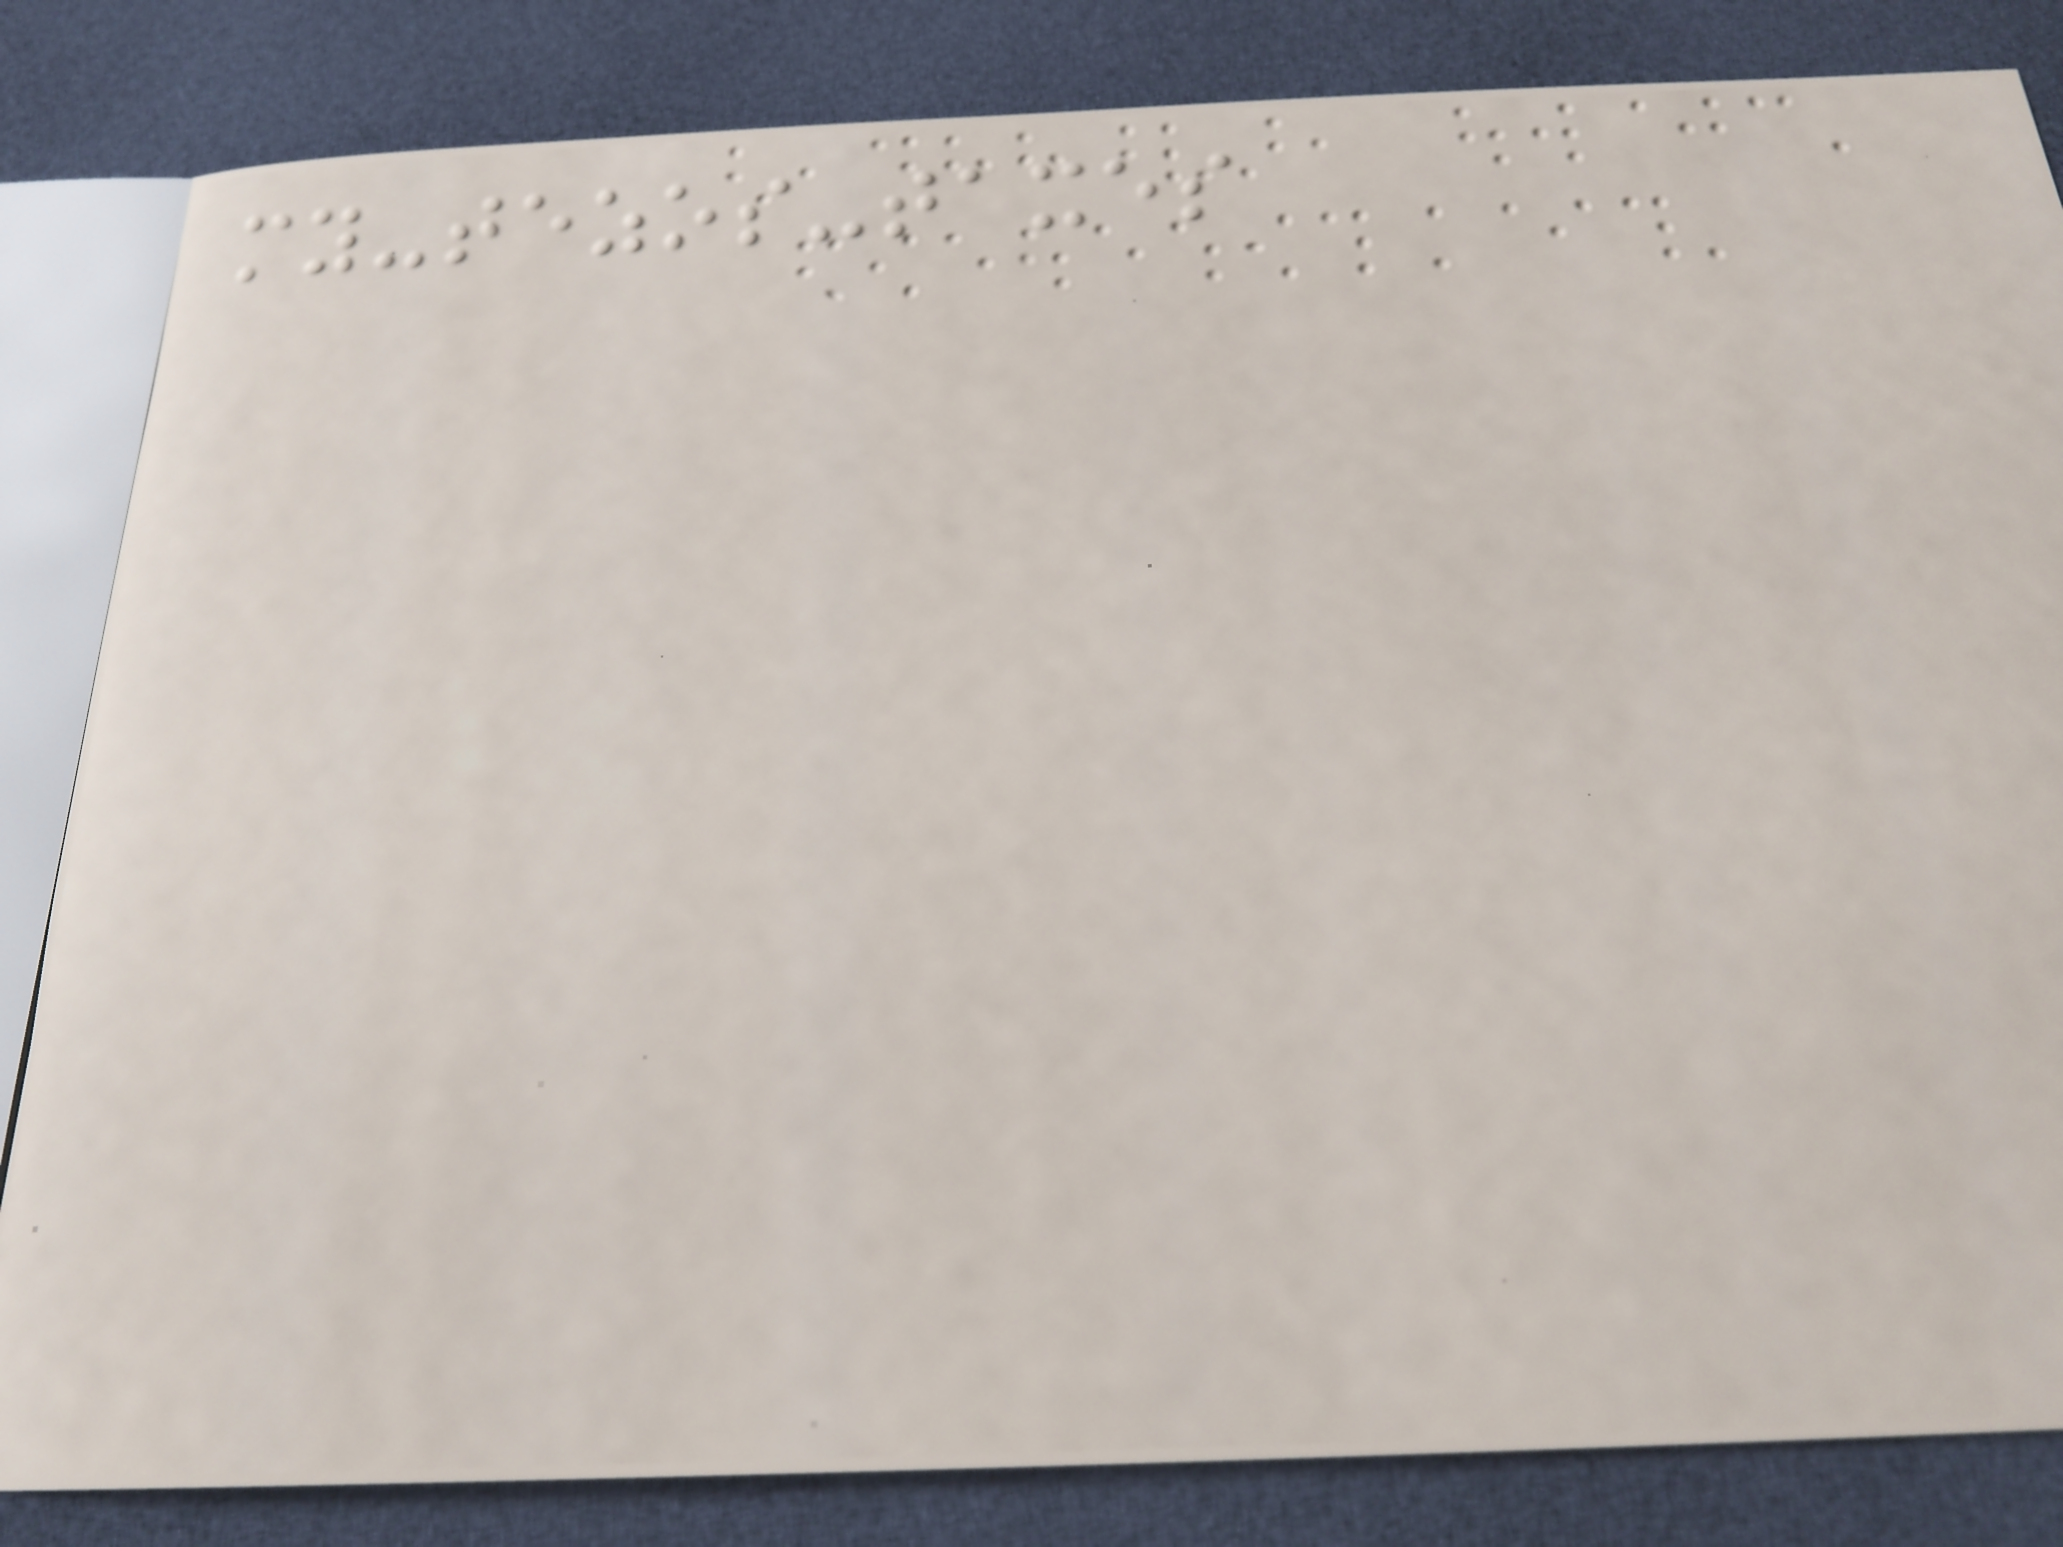my-tezos-taxes
